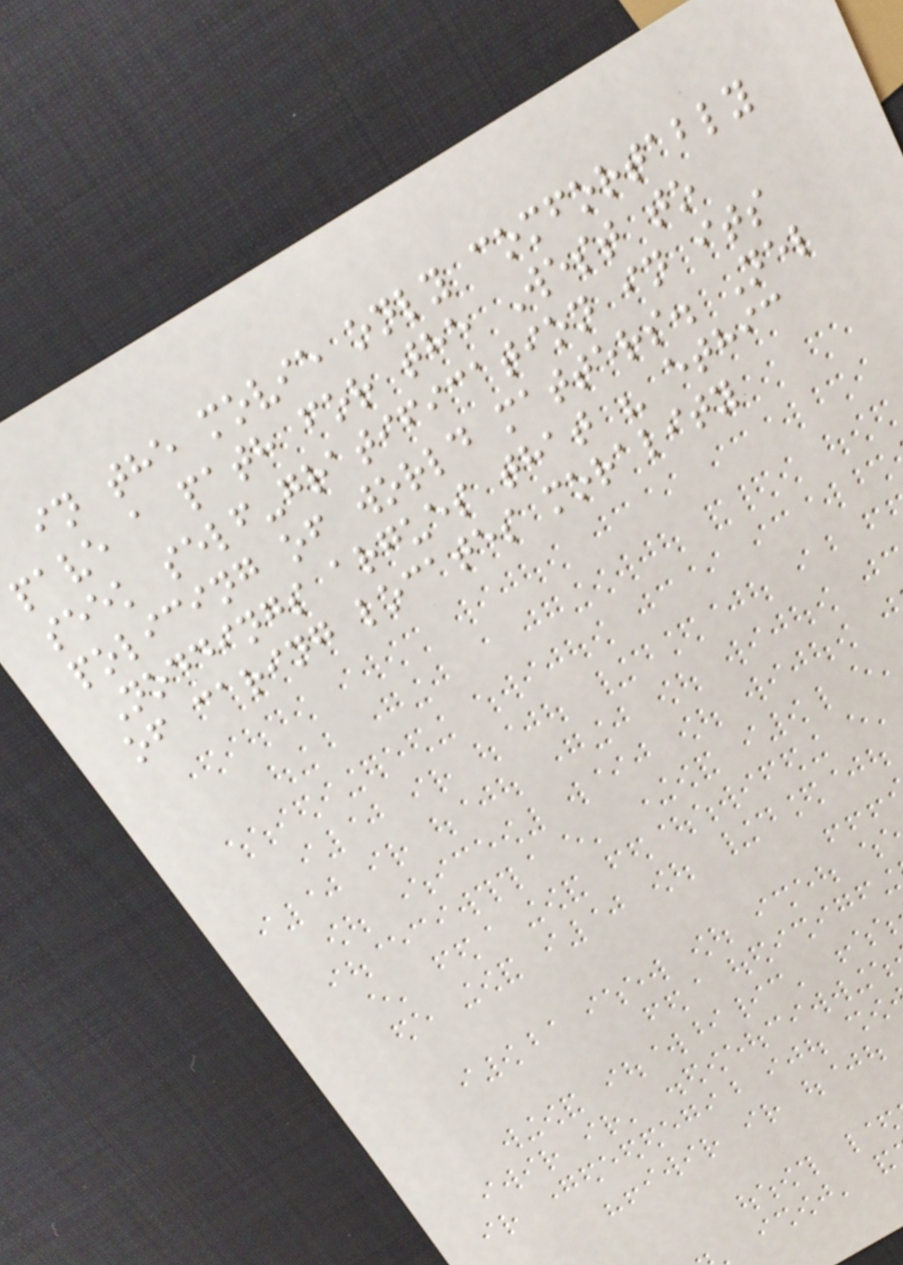in the movie only comfortably
pave a path for the West to
seek self-gratification in its
policing of world matters. Nel
Noddings argues that " ethic
of caring locates morality
